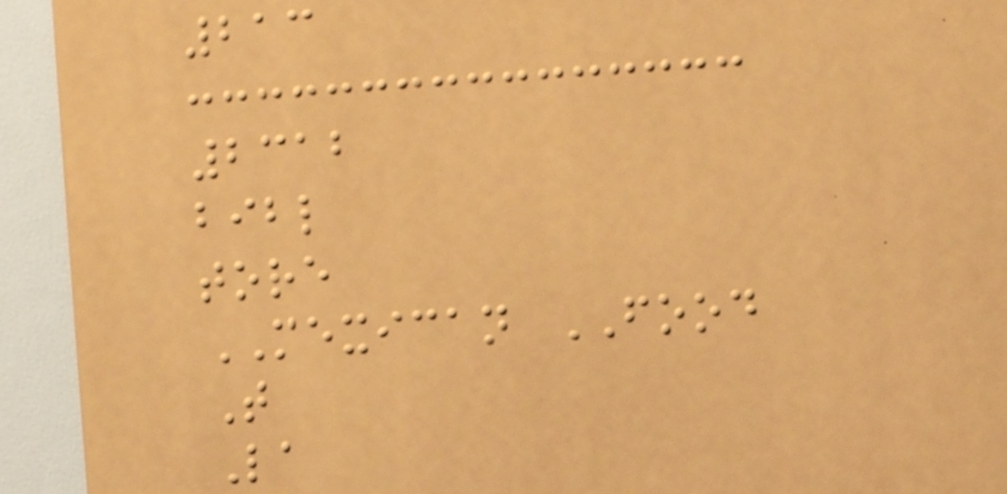213
2312
bibl
tore
MEXICAN FOOD
T
La
